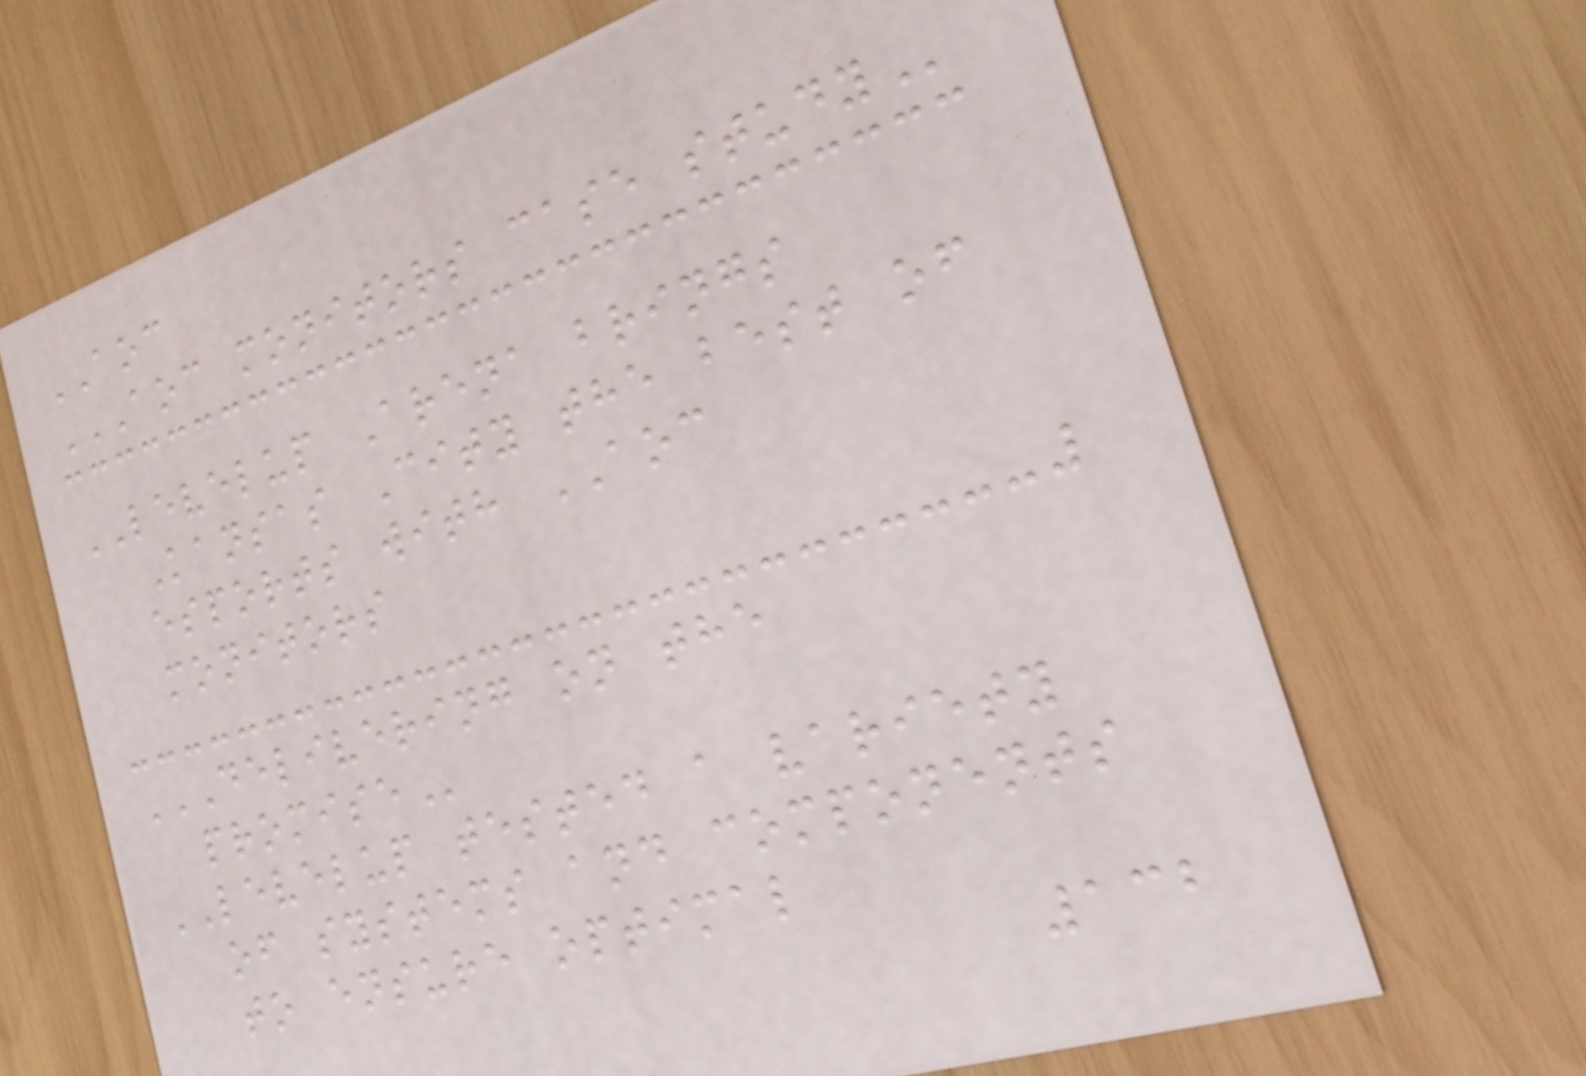AOC
AOC MONITORS CASE STUDY
LEVELUP Arena brings
Kansas City the best of
esports with AOC
monitors
DELIVERING ON THE
PROMISE
LEVELUP tested a variety
of systems and components
to ensure optimal
132
